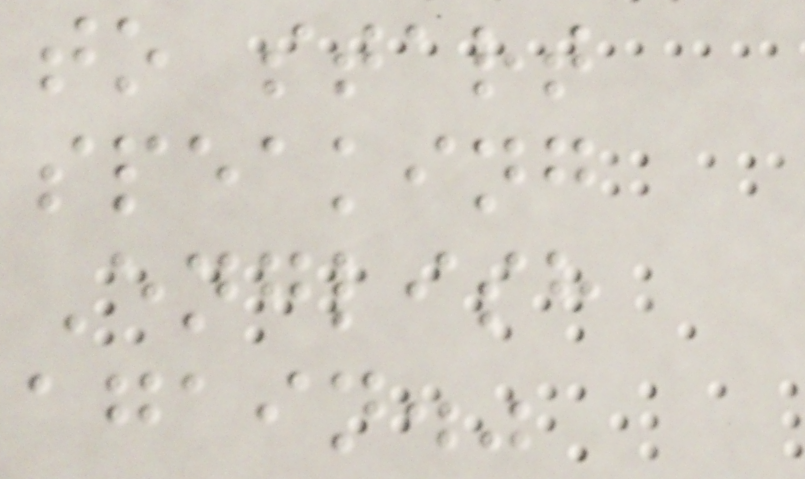to start
speaking
English
again."
